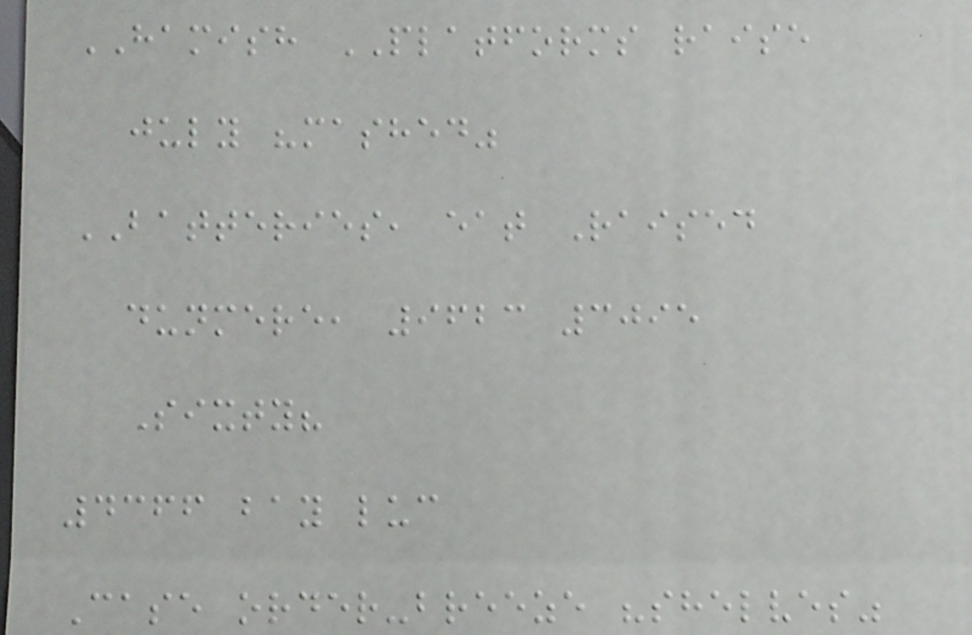HAMISH PLATFORMS raise
july "mashed"
BATTERIES, eat Raised
dunmere, 9623 3095
Sixty?
4366 bay luc
Case order-breeze "shelves"
